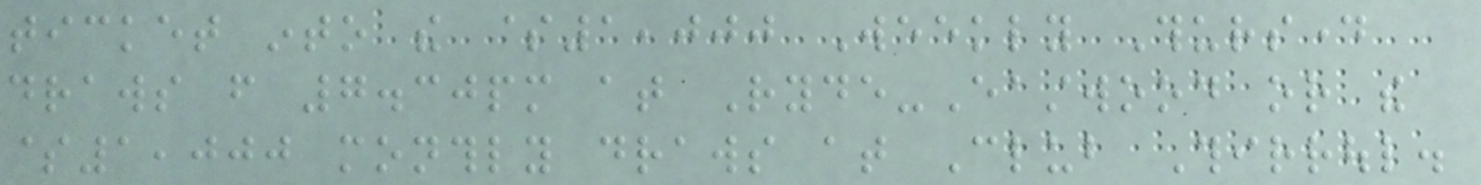ticket into the $1,000 Weekly Thursday
draws from 7.30pm at Ryde-Eastwood or the
$1,000 monthly draws at Club Thirroul.
